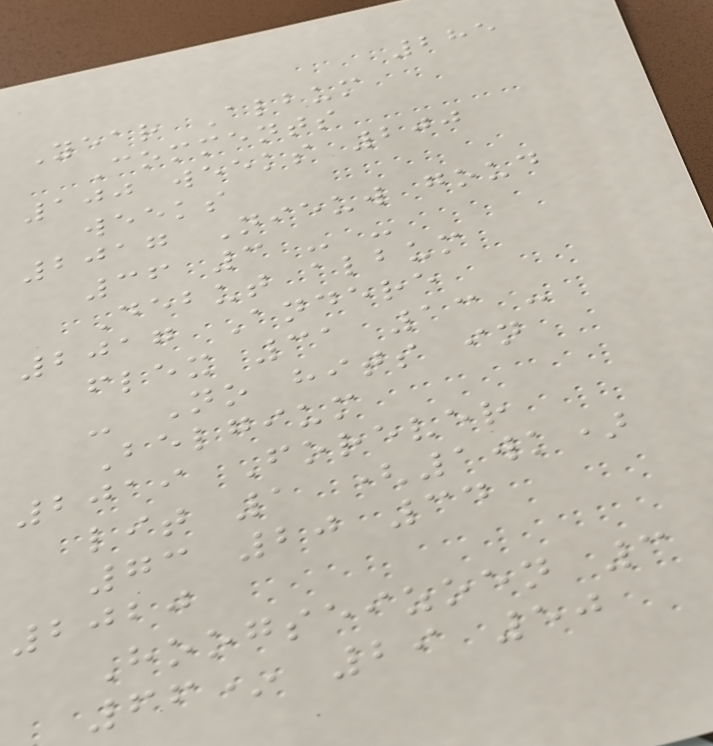285
Year Album
Comments
100 weeks 200
weeks
2017 Nieuw goud
36 3 - -
Debut album
2017 Andere
flex 31 13 -
- No hits in
Belgium
2019 Forever
lit 1 (1wk)
73 20 34
2020
Hoogseizoen 3
66* 29 50
